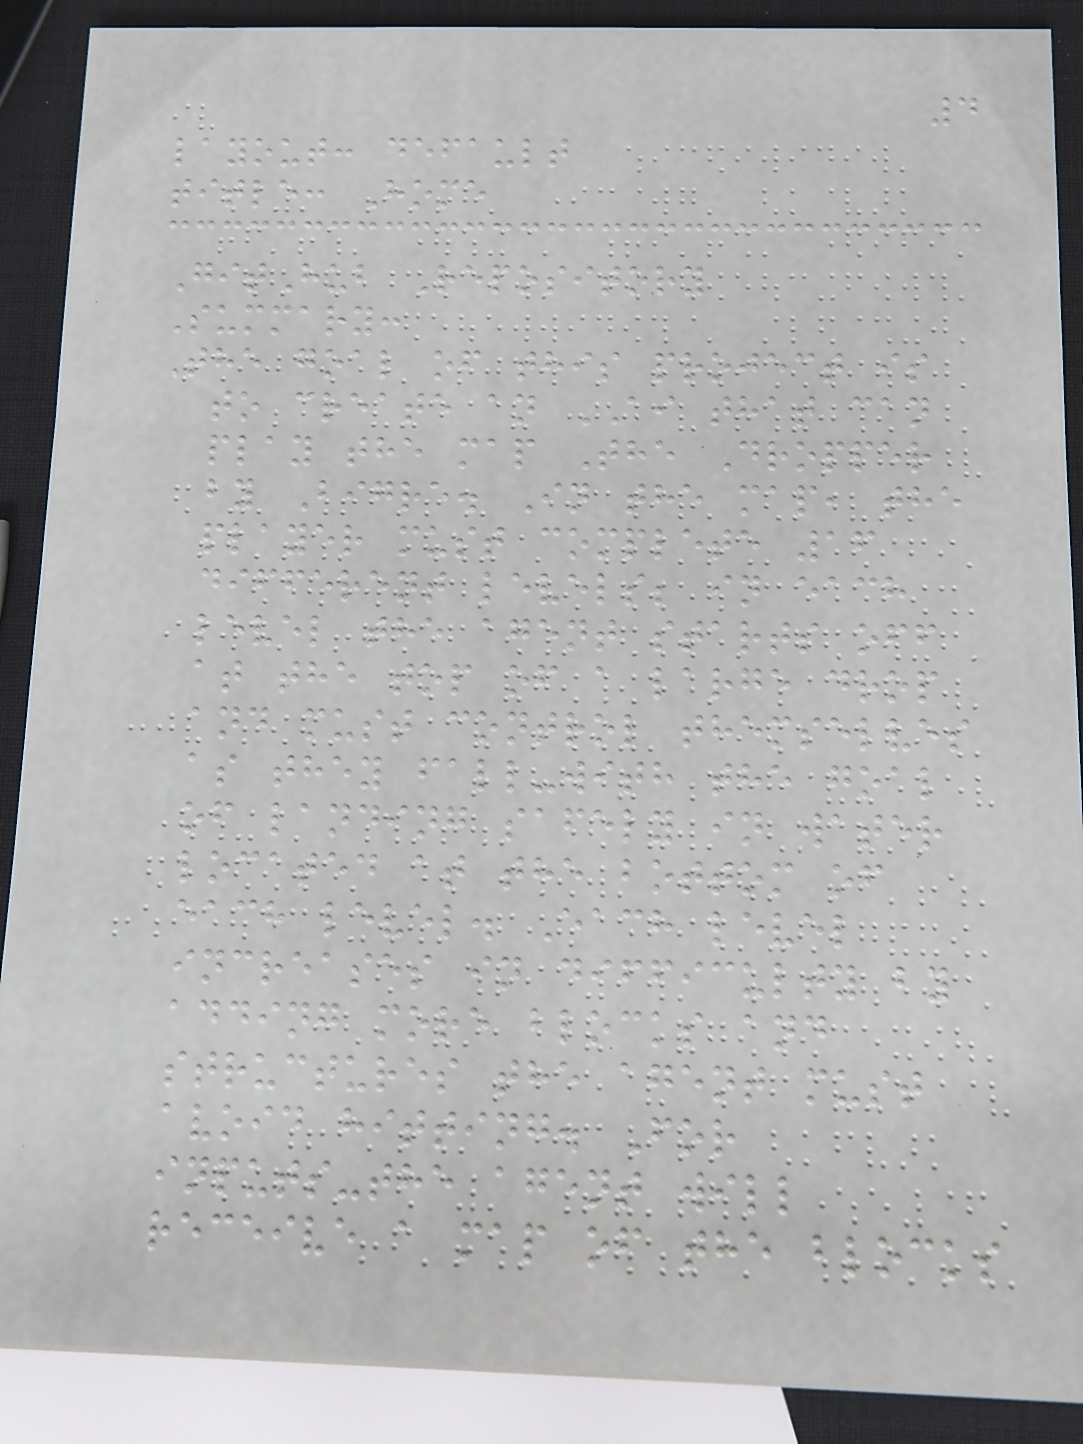4
layout: default
title: Home
GitHub Repository
Summary:
The goal of this project is
to create an AI that can
play the map The Dropper
by Bigre. In the map, the
player must complete 16
different levels; in each
level the agent starts off
at the top of a large drop
and must control themselves
as they fall-with the goal
of landing safely in water
located at the bottom of
each level. Each level
increases in difficulty by
adding more blocks and
structures the agent must
avoid hitting. For
inputs-the agent will
receive a map of the blocks
